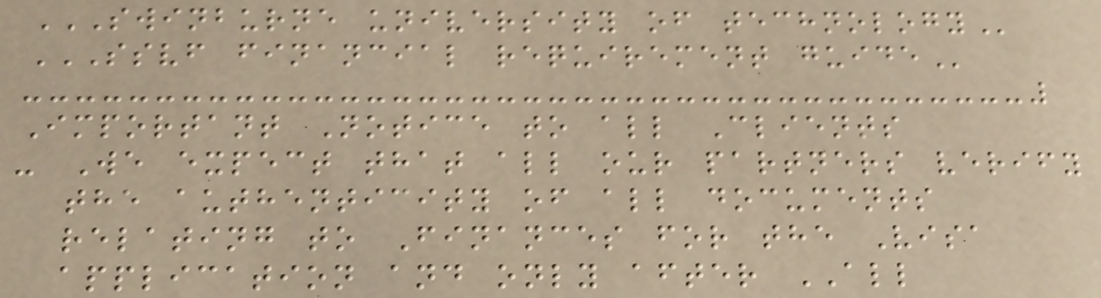SWINBURNE UNIVERSITY OF TECHNOLOGY
SSVF FINANCIAL REQUIREMENT GUIDE
Important Notice to all Clients
- We expect that all our partners verify
the authenticity of all documents
relating to Finances for the Visa
application and only after ALL
